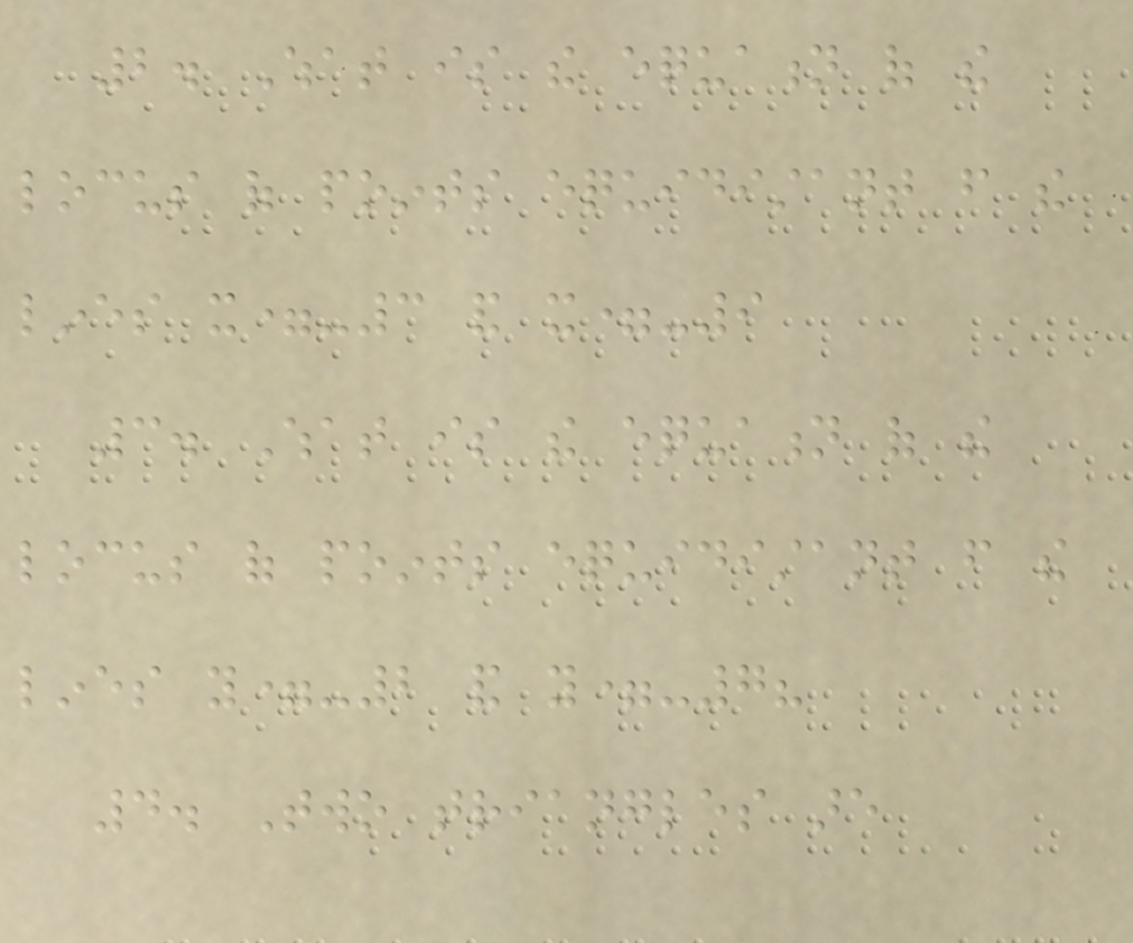2. What is the equation of the
locus of points equidistant from the
lines x=-3 and x=-9
3. What is the equation of the
locus of points equidistant from the
lines y=-2 and y=-7?
4. Two triangles are
